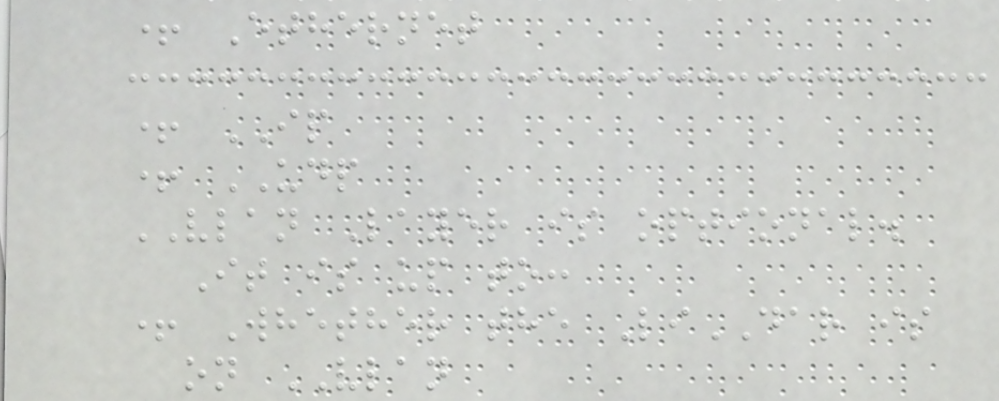+ Ethernet
+ IP
+ UDP
VLAN Layer is optional.
It is up to:
+ Whether the LiDAR is
on VLAN
